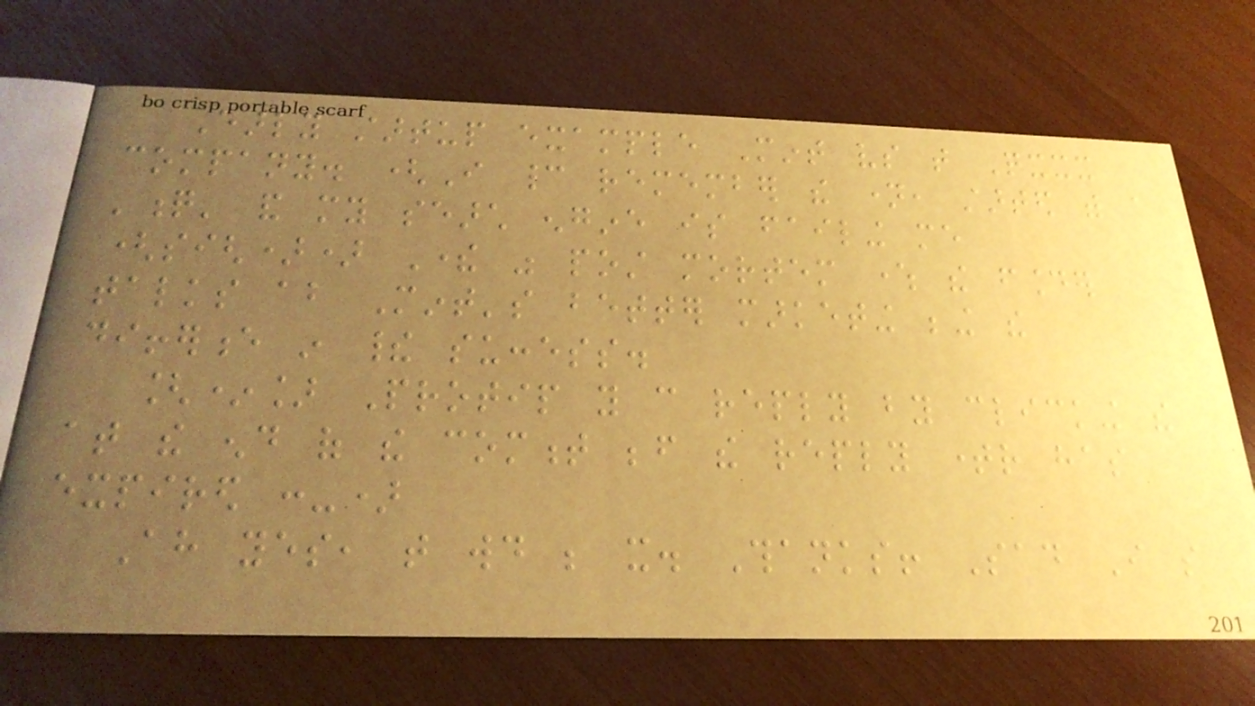Early startup example Mint vs that Qxxx
company. (I cannot remember the name, started with a
'q' and my search engine is failing me
(sigh)) There was post mortem where the founder
talks about Mint's better marketing being the
difference in their success.
[*] Protip you can reply by clicking the
at the end of the comment before the reply timer has
expired :-)
Ah yes, that would be it. Thanks! Sad I so
